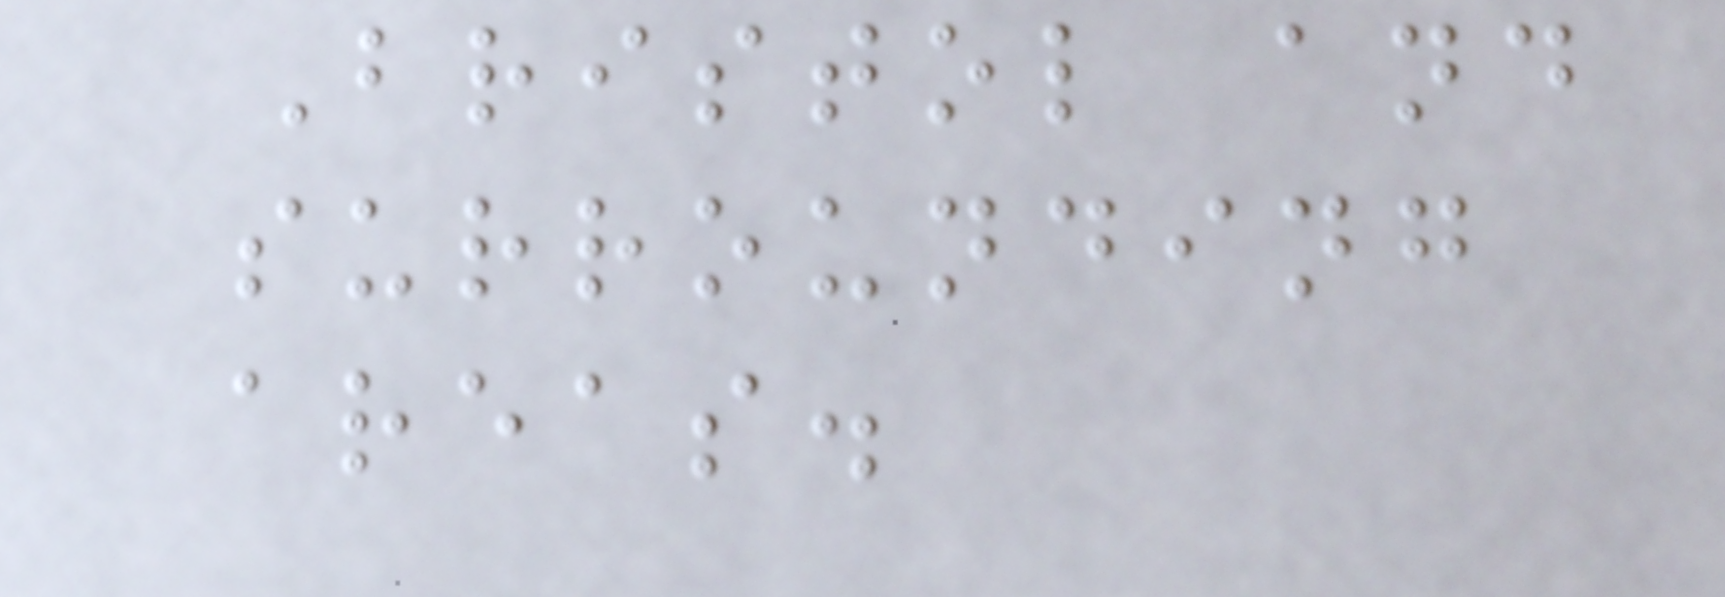Bristol and
surrounding
areas.
